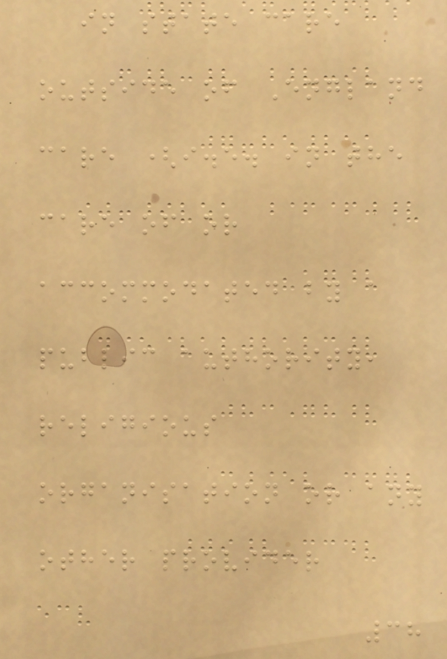in state care
outside of England
care (i.e. in the
care of or
accommodated by a
public authority,
religious
organisation or any
other provider
38
